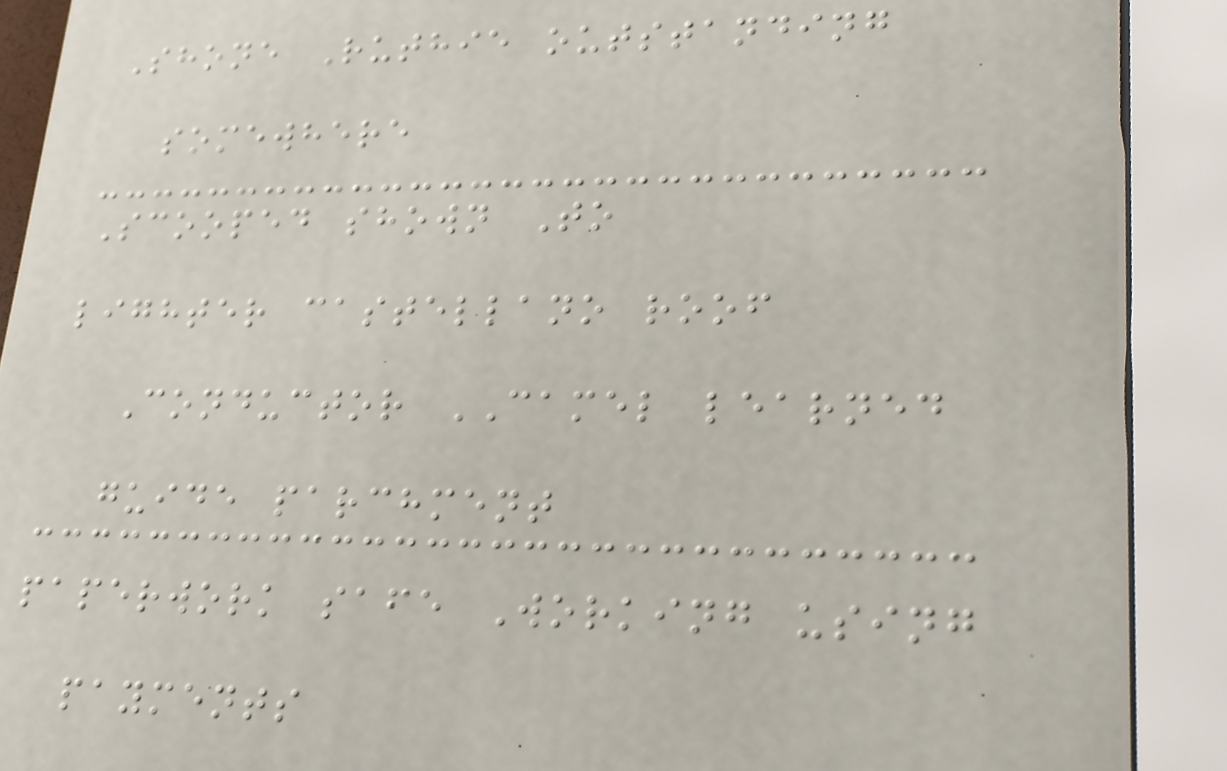Shone Ruthie outstanding
somewhere
Scooped shown To
lighter castellano roof
Conductor CAMEL learned
guide parchment
paperwork safe Working using
payments
